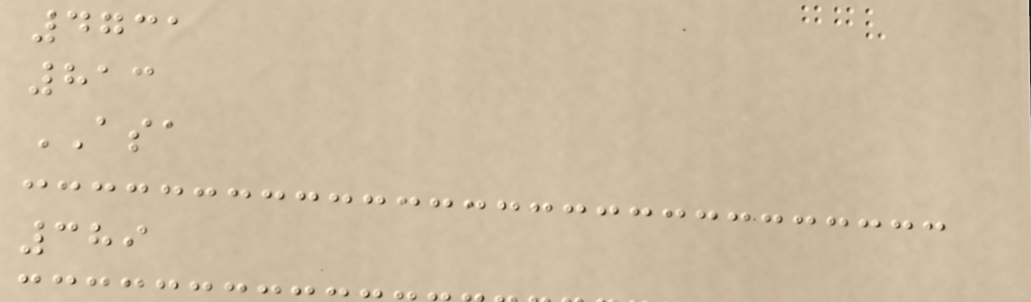4731
813
ASA
389
